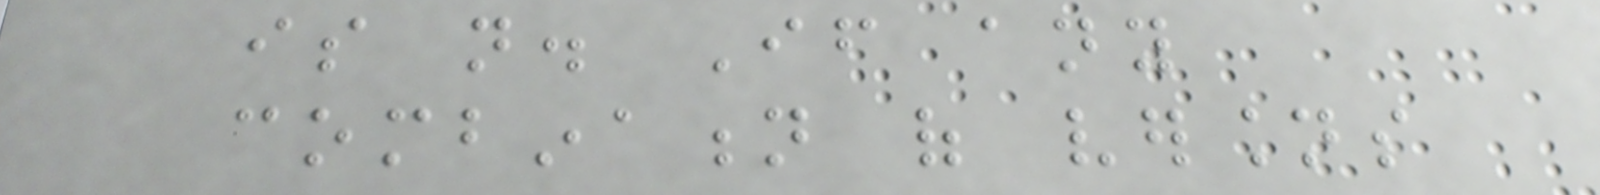is not. If any
combination of versions
